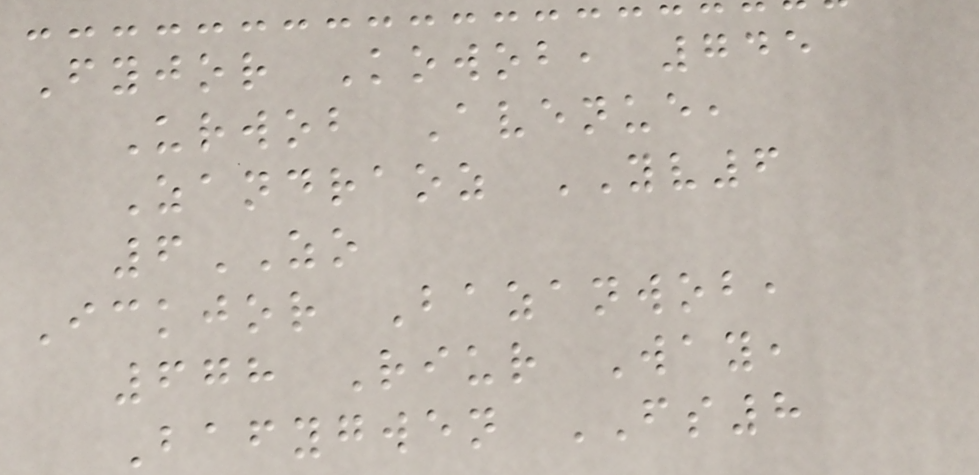Fyjor Kowob, 745
Urwob Avenue,
Zandraoz YV6
6ZO
Ickjor Bazanwob,
678 Riur Way,
Bafygwen FS8
